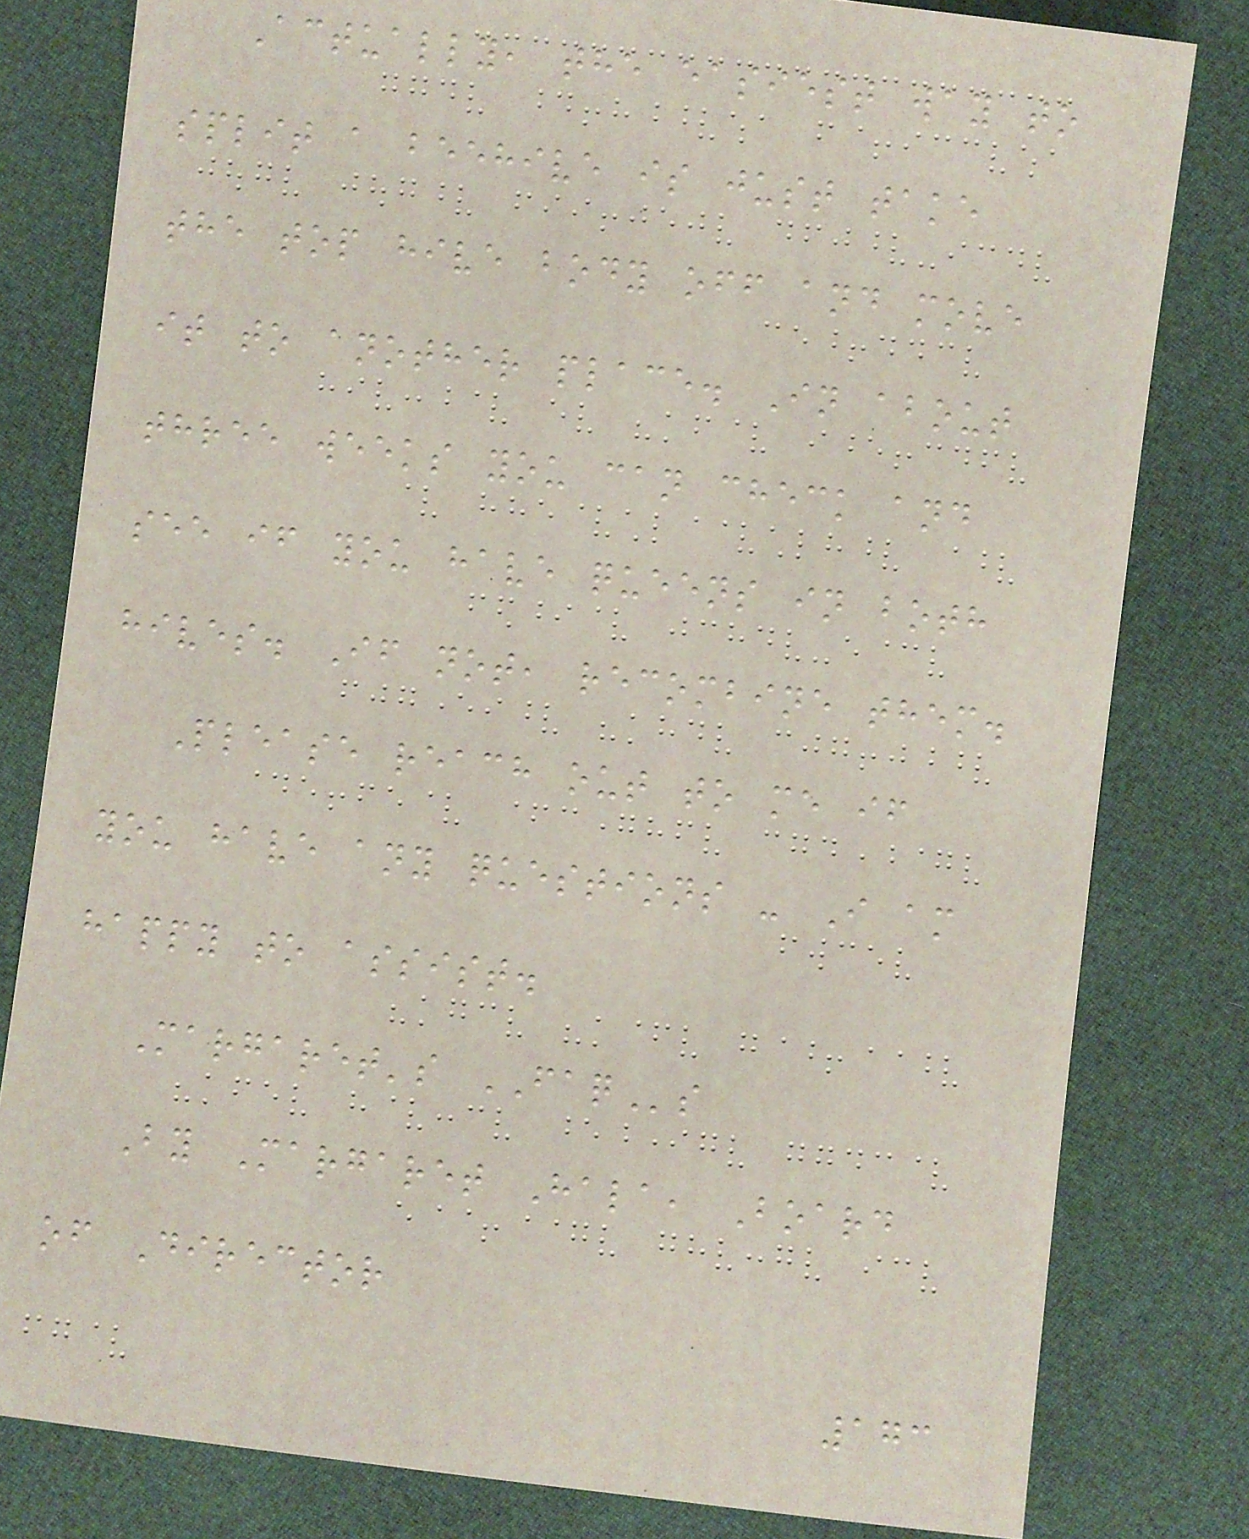Actually, the easiest way to
split a beehive is just take
the top hive body off and move
it to another place. In about
three weeks you can check and
see if you have queens in both
hives. If not, recombine them.
Please reach out to me if
you have any questions - I am
happy to assist.
Margaret's FAQs
By Margaret Hala, Board
of Director
173
